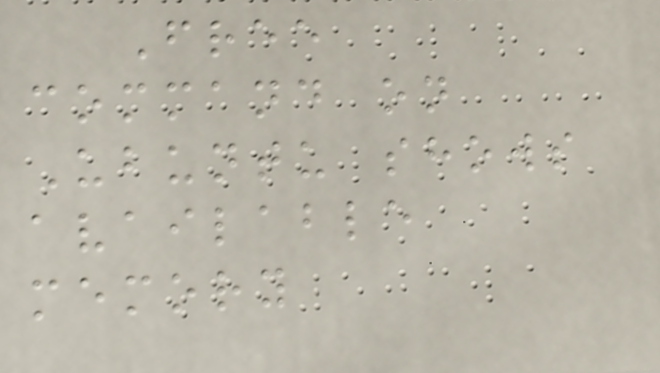Free
command on
Ubuntu shows
available
memory
